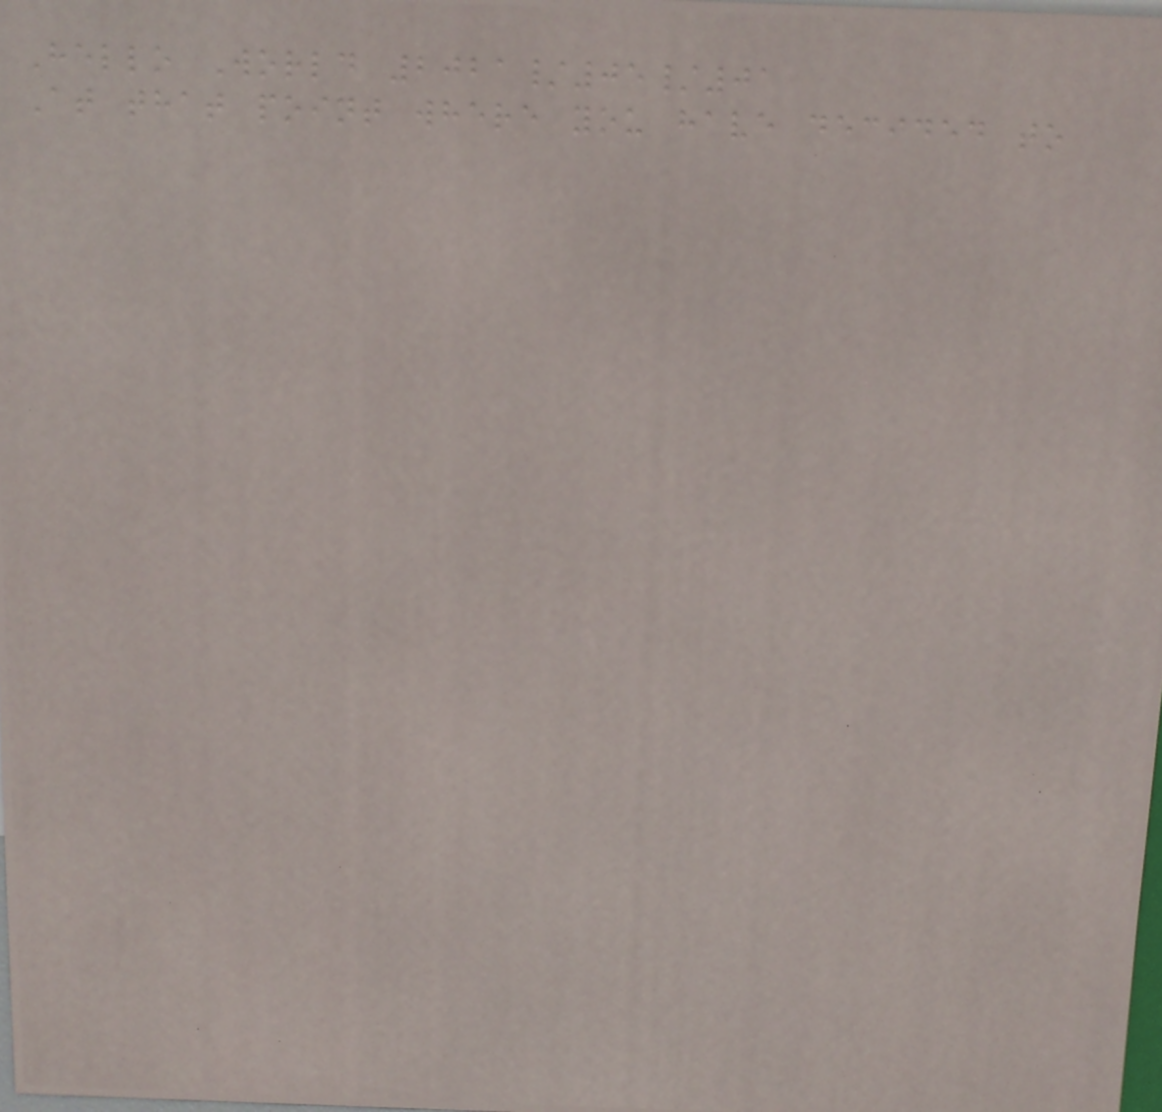Hello World 2021/05/01
At that point where you have decided to
